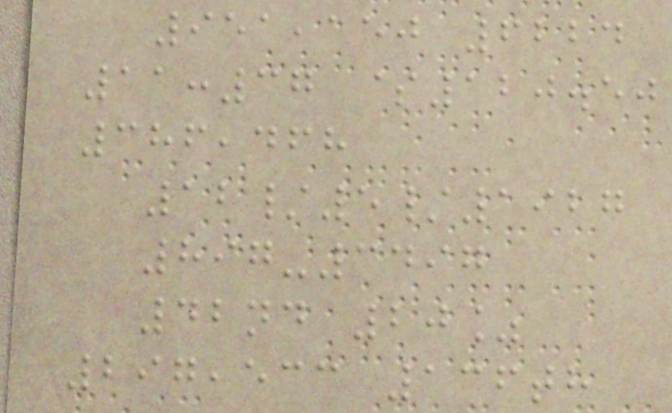951,150 6224
11:37 $120.50
386,468
12/5/1927
897-3497
42nd 20%
297,533 136th
